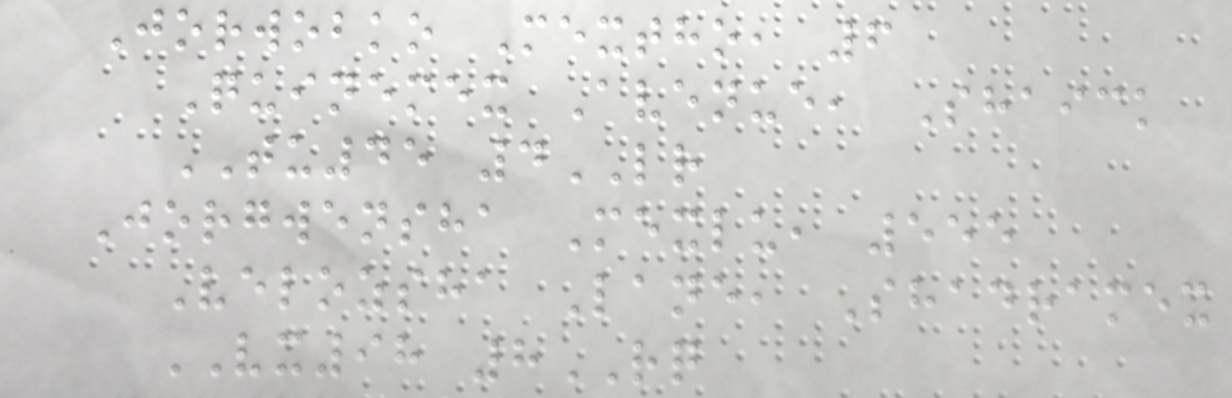Jorwobko Mextho, 6
Quinemex Avenue, Shaick
TU45 4LR
Jorgwensha Mexlu, 555
Velozsha Lane, Shadramex
VX98 8RQ
